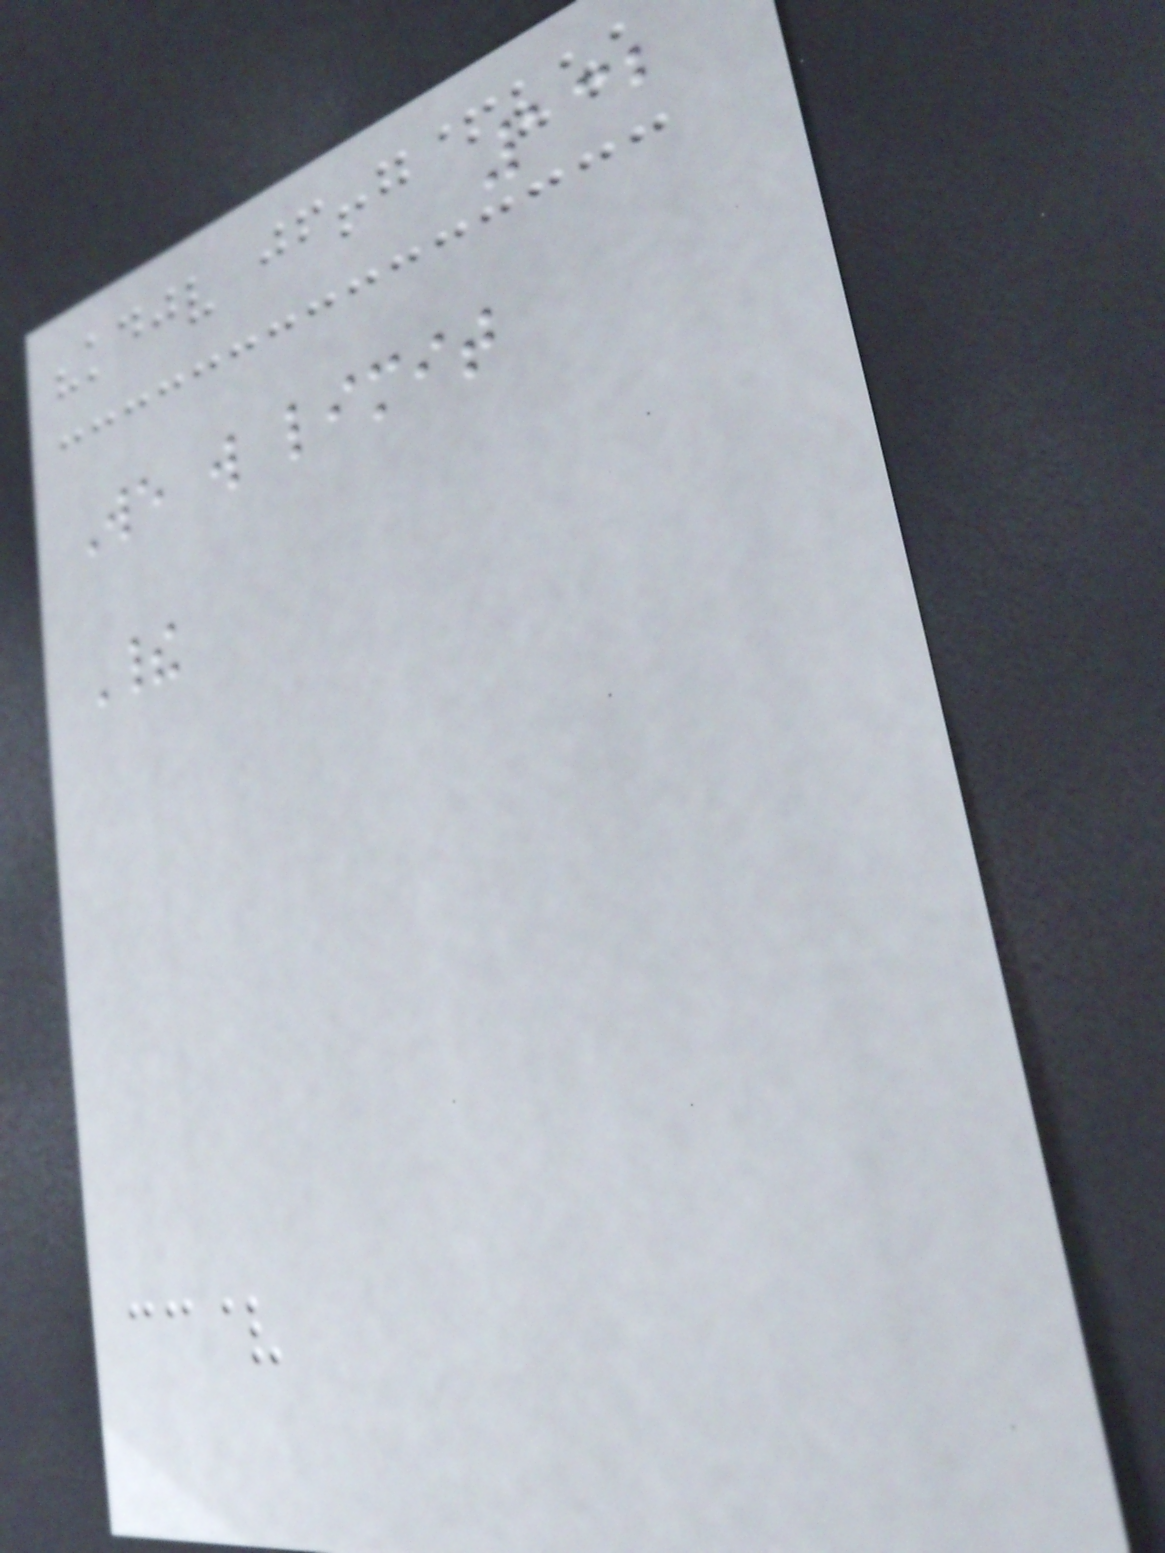132
We will limit
Their
